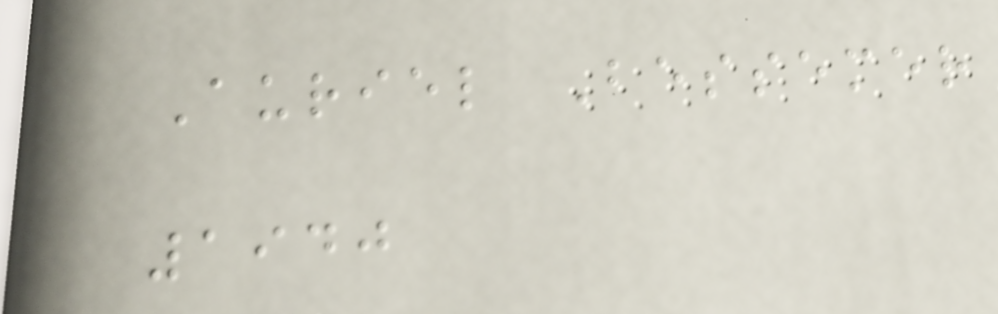Auriel Bessemer
1940
